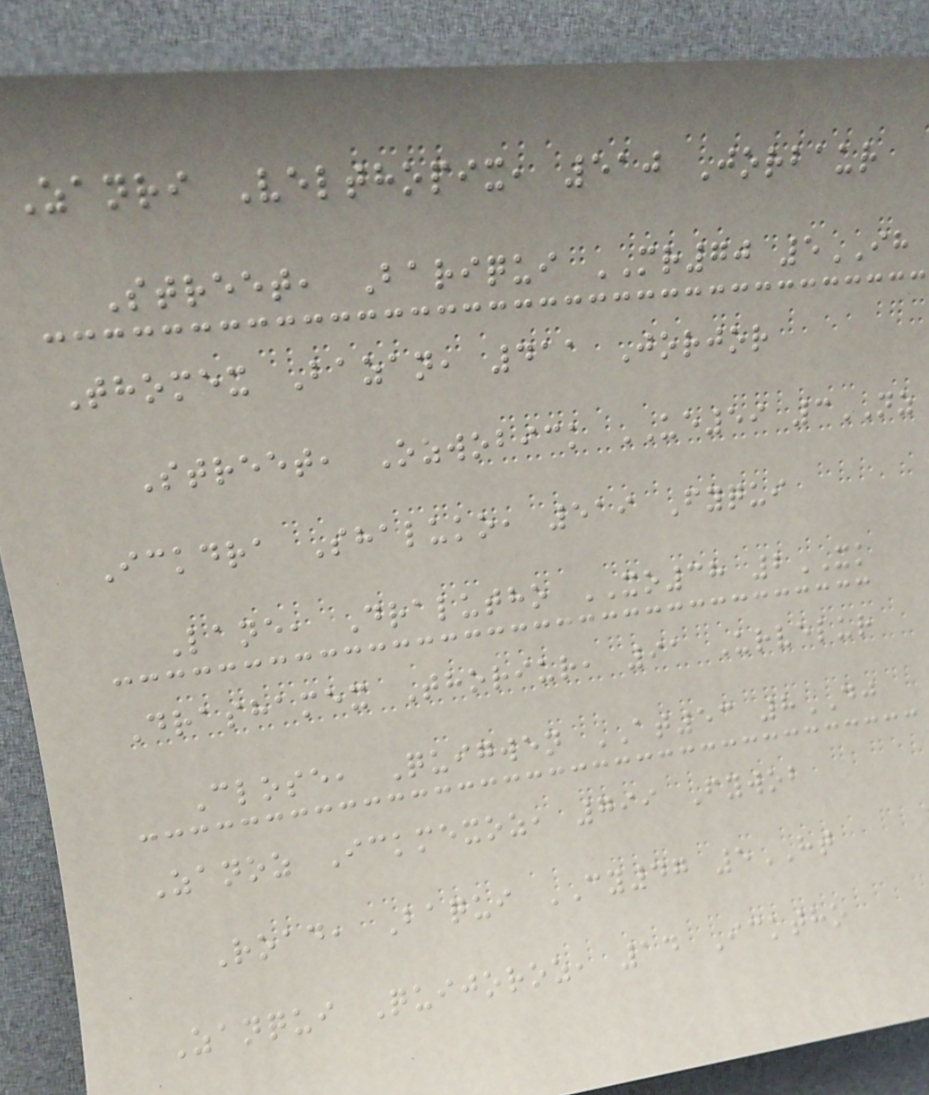Zanri Velthopix, 510 Jorbaur
Street, Bariqui MR70 5IH
Thomex Bazan, 411 Jorjor
Street, Ozwobick UE59 3NZ
Ickdra Shaluko, 519 Fyqui
Lane, Dralutho XO38 2XK
Drashamex Thoriur, 91 Urvelur
Close, Quigwen AT53 8DJ
Zanoz Ickmexoz, 799 Fywob
Road, Baqui CY47 5HT
Zanqui Quijoroz, 14 Icktho
